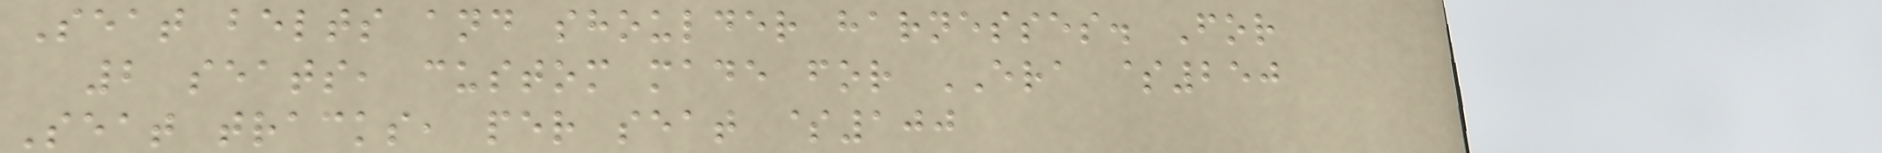Seat belts and shoulder harnesses. For
2 seats, custom made for ERA $250
Seat tracks, per seat $100
